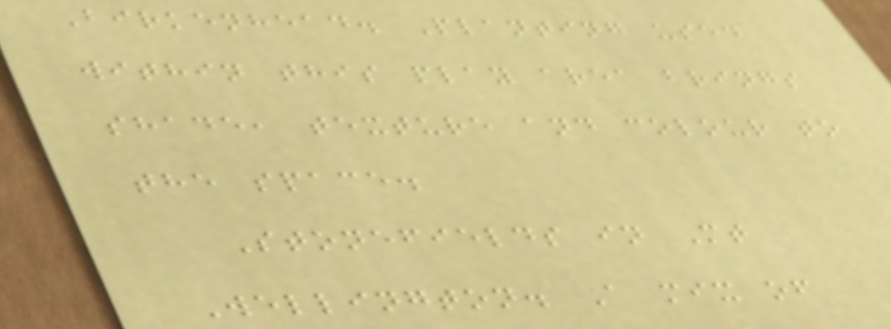Birkenhead. Planting used
within this play area brings
shade, texture and colour to
the space.
Stonefields in Mt
Wellington. A mix of
